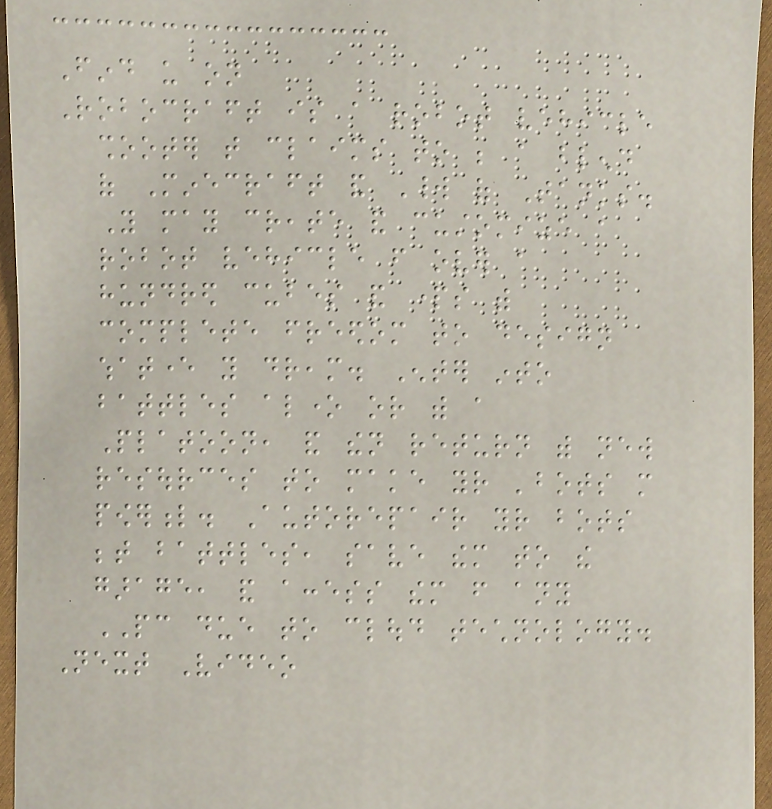Find us on
Robocraft is a robot vehicle
shooter that claims to be a blend
of Minecraft and World of Tanks.
You may create and customize a
robot vehicle from over a
hundred cubes and parts with
complete freedom to design
whatever you dream. Enter into
battles alone or with a
Platoon, and then return with new
resources to make your 'bots more
powerful. Autorepair your bots
between battles, save them to the
garage, and access them from any
PC due to cloud technology.
Next Video
